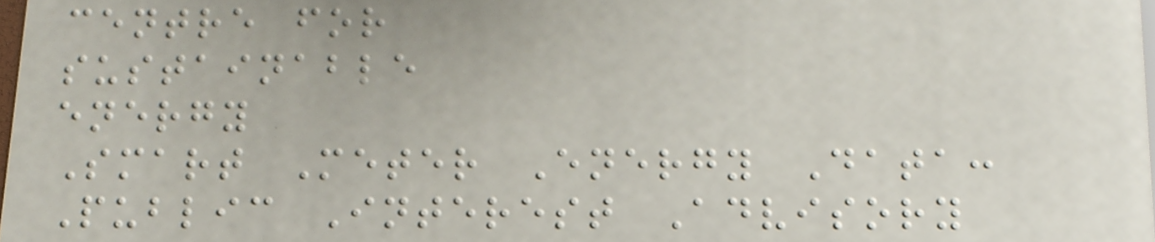centre for
sustainable
energy
Smart Meter Energy Data:
Public Interest Advisory
